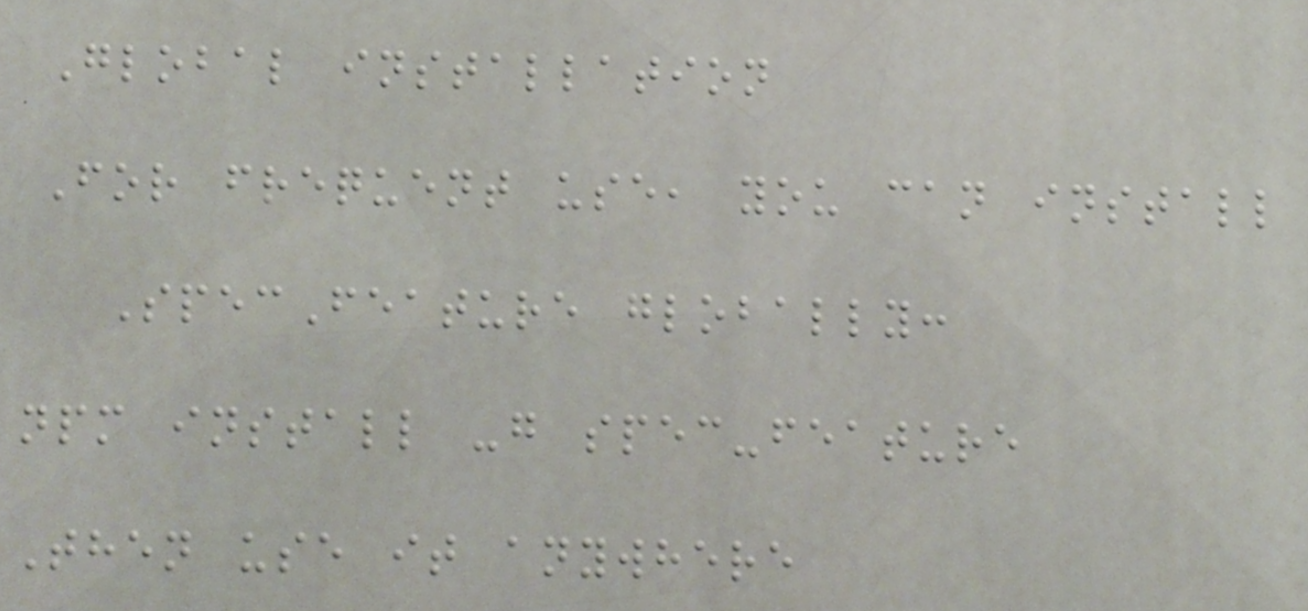Global installation
For frequent use, you can install
SpecFeature globally:
npm install -g spec-feature
Then use it anywhere
